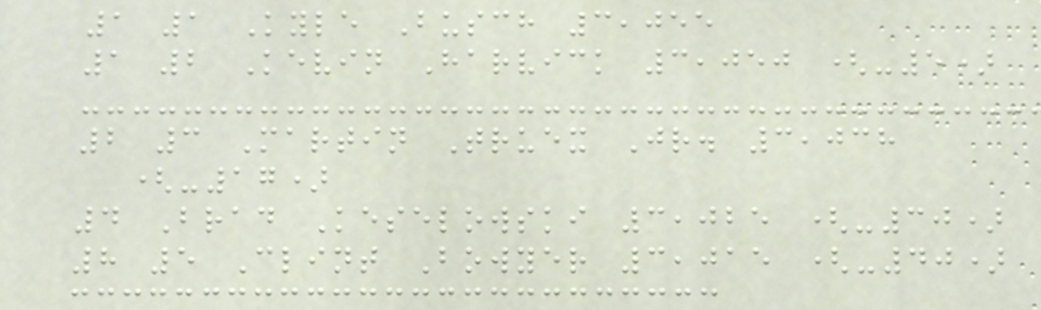1 1 Kyle Busch 3,055
1 2 Kevin Harvick 3,050 (-5)
2 3 Martin Truex Jr. 3,038
(-17)
4 Brad Keselowski 3,025 (-30)
8 5 Clint Bowyer 3,015 (-40)
